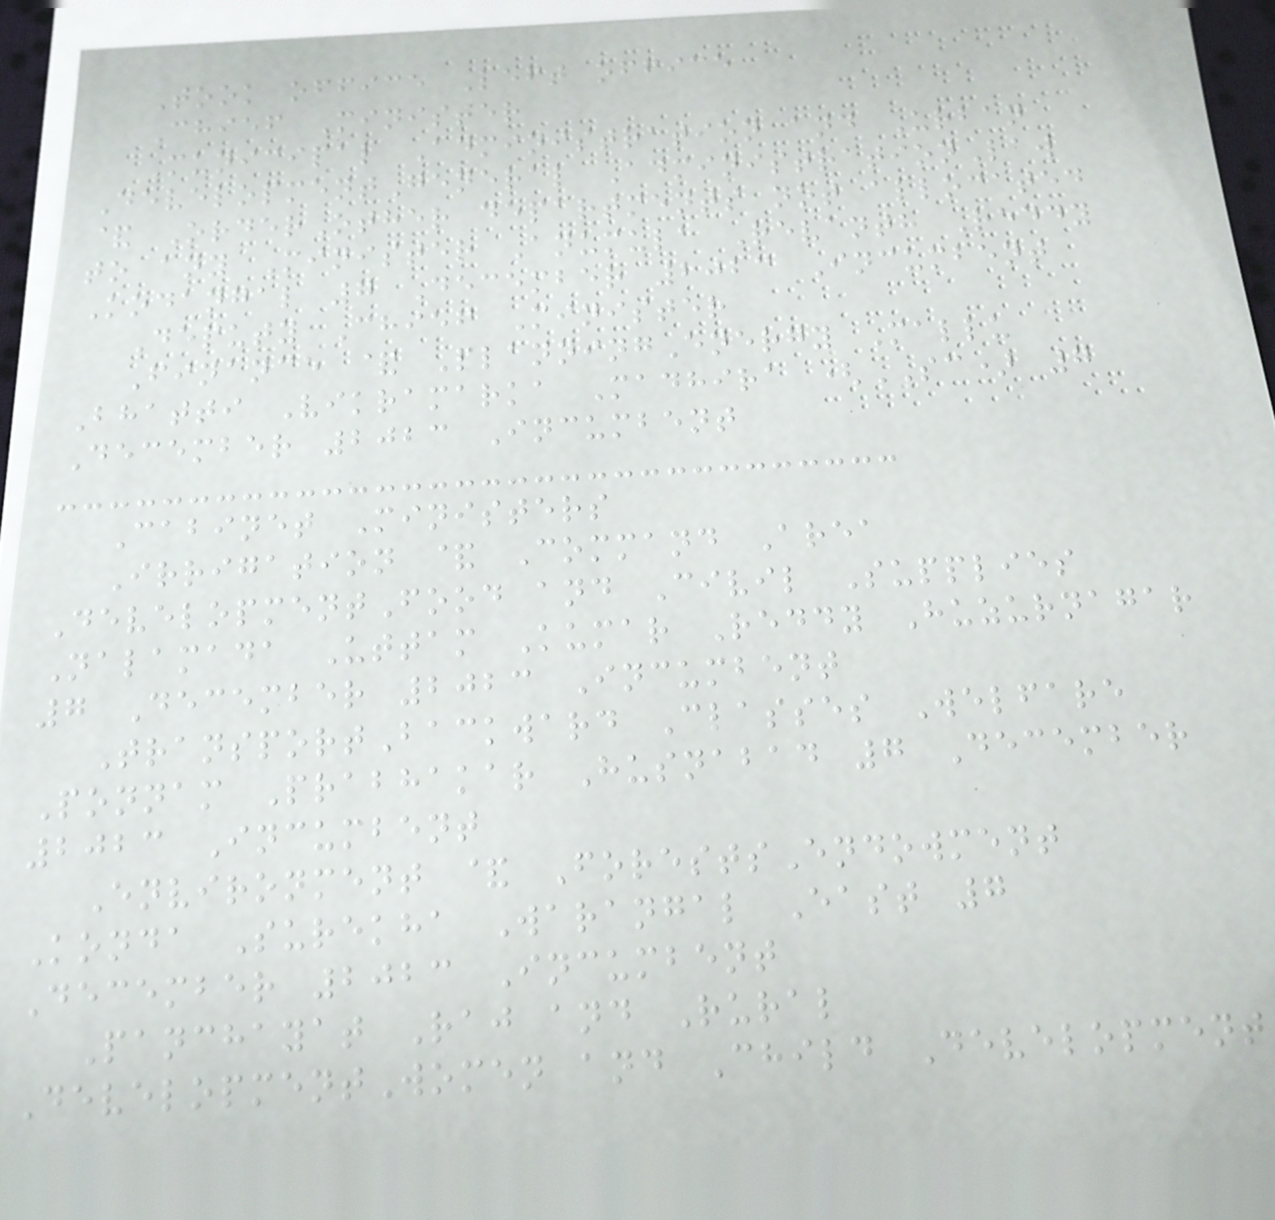Took office Left office
Chief Minister
Municipal Administration and Urban
DevelopmentGeneral AdministrationLaw
& OrderOther departments not allocated
to any Minister Anumula Revanth Reddy
Kodangal 7 December 2023 Incumbent
Deputy Chief Minister
Finance & PlanningEnergy Mallu
Bhatti Vikramarka Madhira (SC) 7
December 2023 Incumbent
Cabinet Ministers
Irrigation & Command Area
DevelopmentFood and Civil Supplies
Nalamada Uttam Kumar Reddy Huzurnagar
7 December 2023 Incumbent
TransportBackward Classes Welfare
Ponnam Prabhakar Husnabad 7 December
2023 Incumbent
Environment & ForestsEndowment
Konda Surekha Warangal East 7
December 2023 Incumbent
Panchayat Raj and Rural
DevelopmentWomen and Child Development
